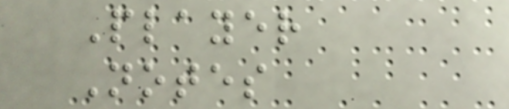Player
Notes
